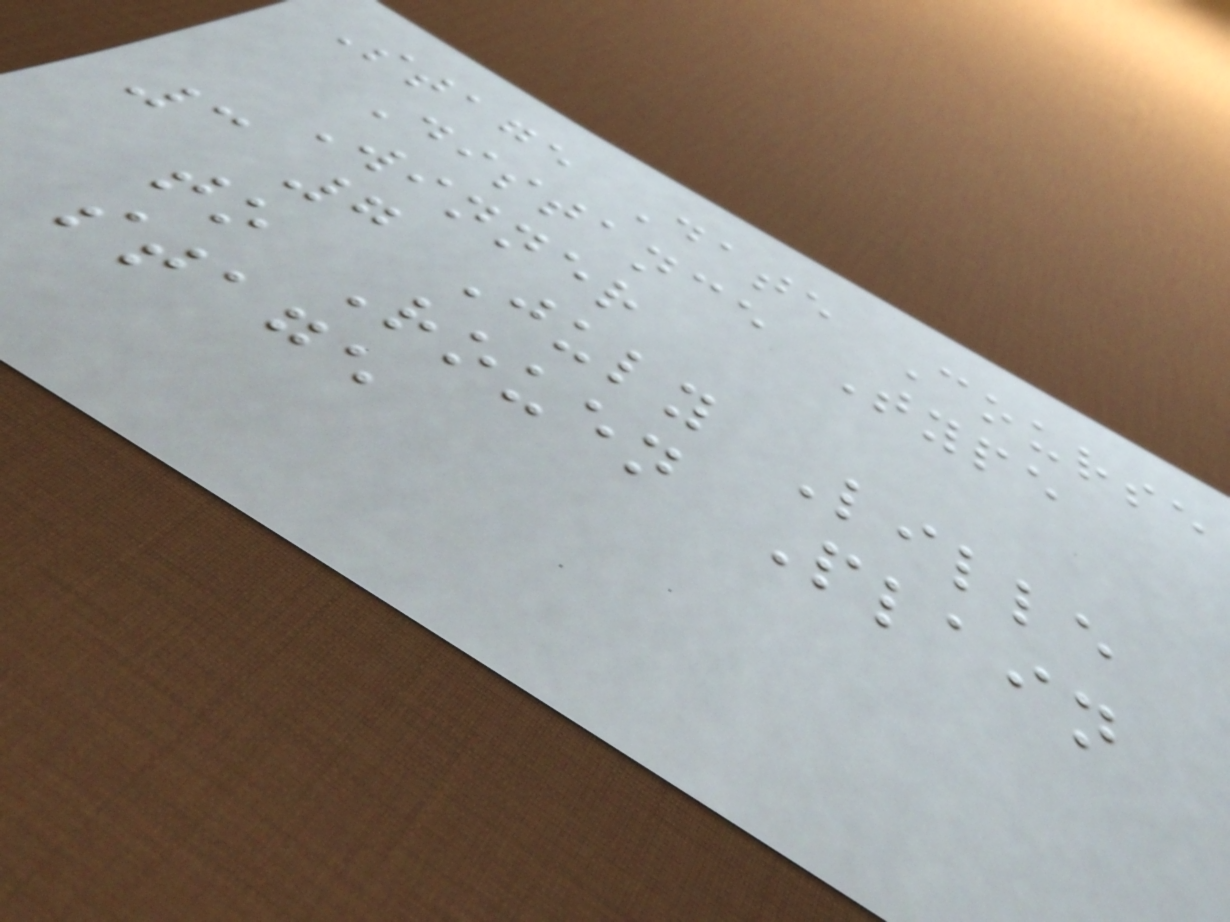Stage Date Course
Distance Type
Winner
3 7 July Lille
to Rouen Plain
stage
